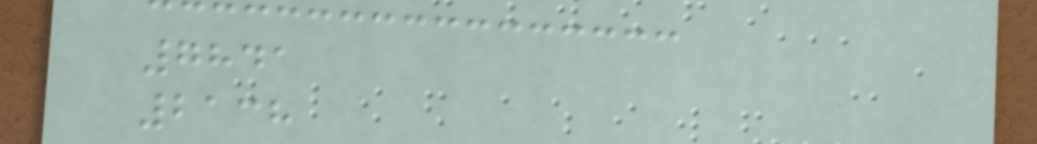7841
2138
